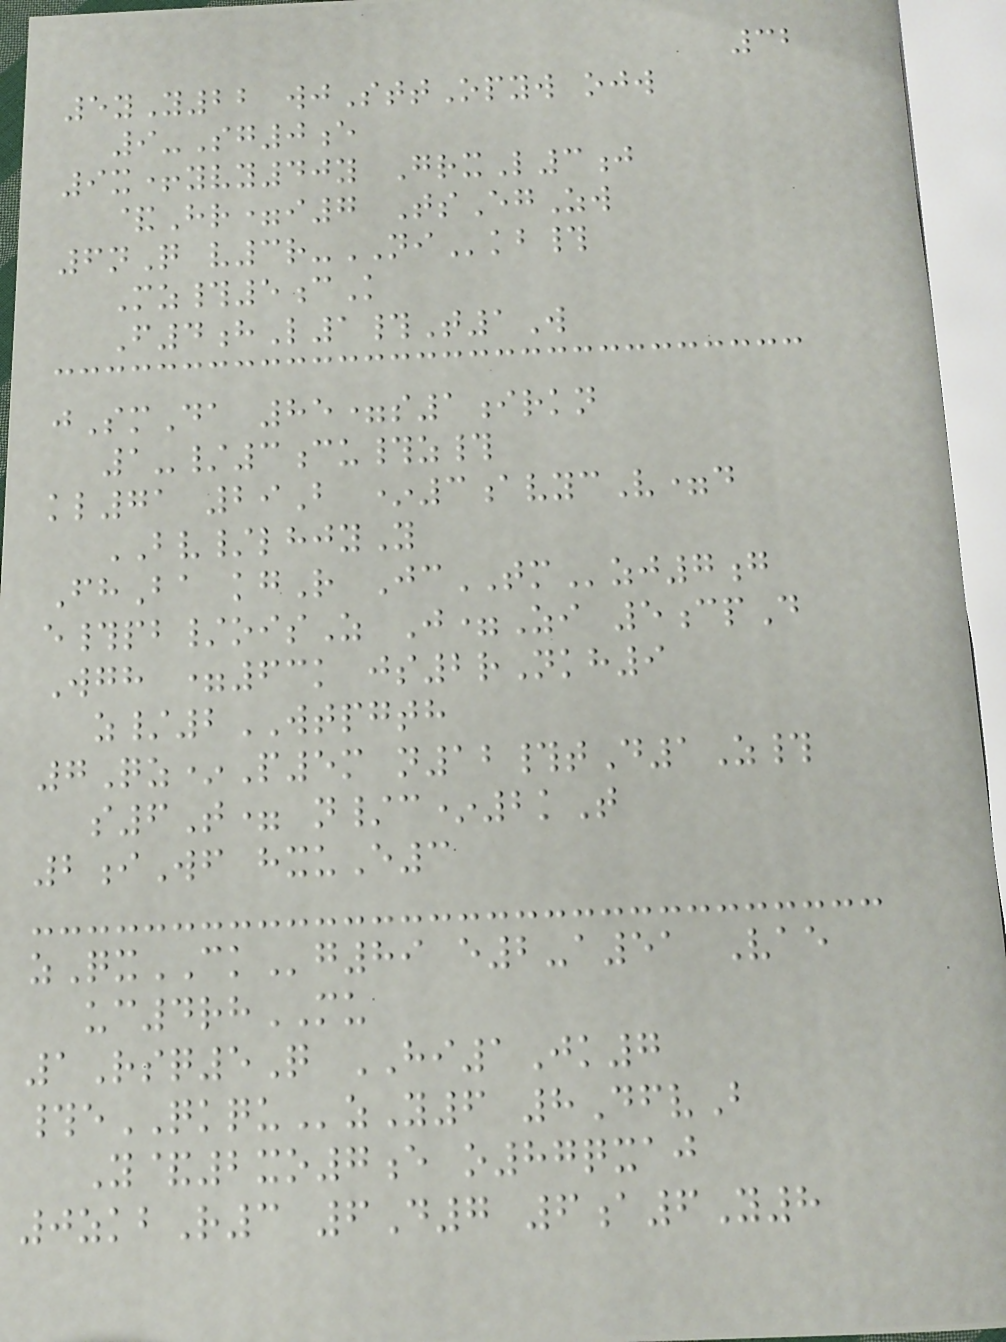32
5yY22 wjSttOpyw ojw
9-Sg0e
9x+yvy40y GrxL3j
&Hr=i7 TsEgZw
6nQ v3r-NIkb#
Mz#5cK
F4hL1#T1W
jSmDa 85=s1irkn
1-/3cu#z#
kl71 29B *3avycV=d
BV/lhjyY
FhBa kgR JcTMzj7g
e#pb/oisZ J=Zi 5cpD
Wgh =63k js2rNkh9
z/2WTPGTH
7Qz*P5m n12#tD1Z#
s6T= n/c*2kT
2iWf hxuE3
zQxCKg89 e2-a51 Vae
uc4rhMU
1Rsq5Q HI1Jk7
#eQKQUzY6 8DfvB
Y&2xo7e o87qxaj
0zkbR3 6D7 6a6Y8
